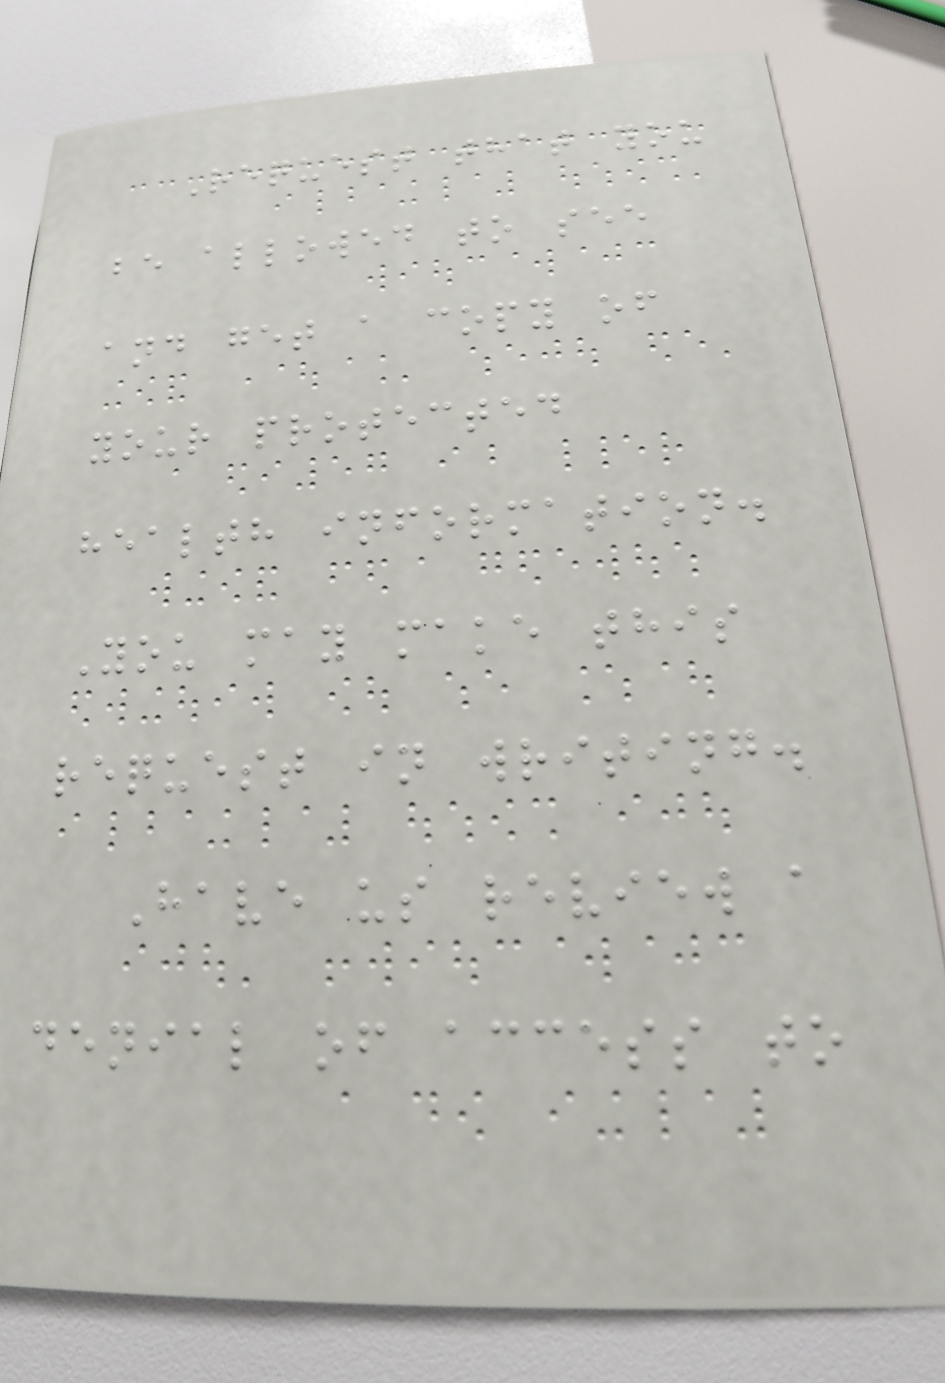Request that you
be allowed to see
and get a copy of
your protected
health information.
You may make this
request in writing.
Have us review a
denial of access to
